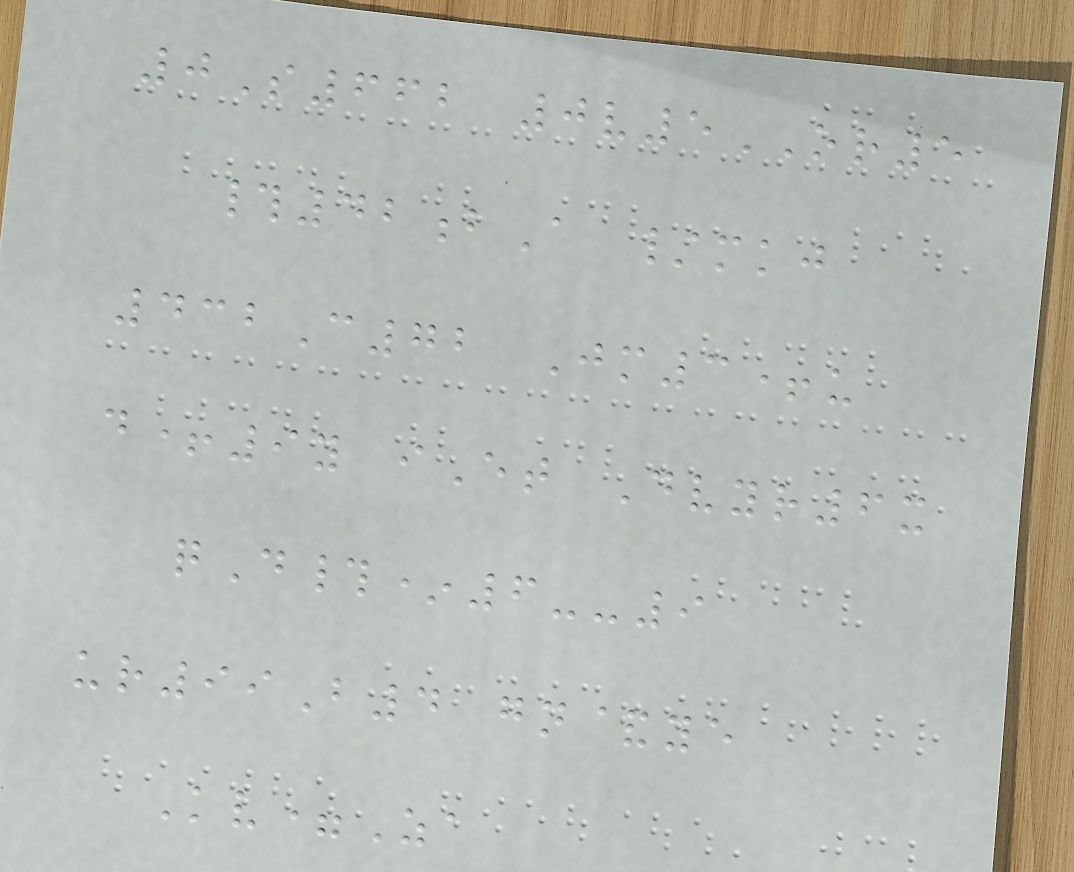0S662 0v5OR5
#42bA /mkj
432C72 Jm3+u
d+9y iEt Dvyr6x
qD#*6--9
ur99B4 gn&ye
Kv=Za
